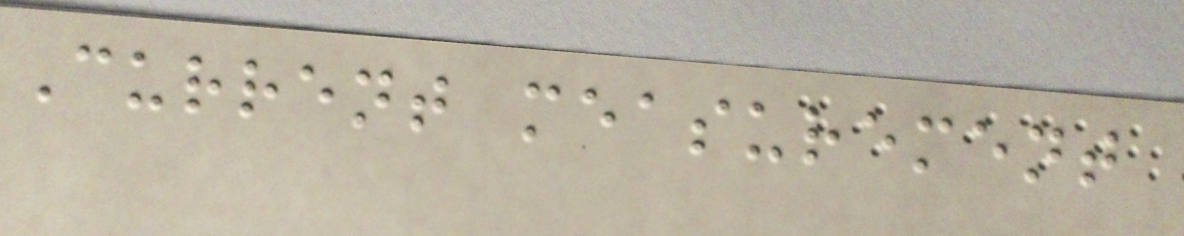Current measurement
